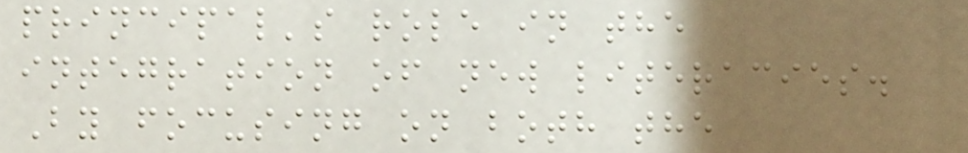principal's role in the
integration of new literacies.
By focusing on both the
